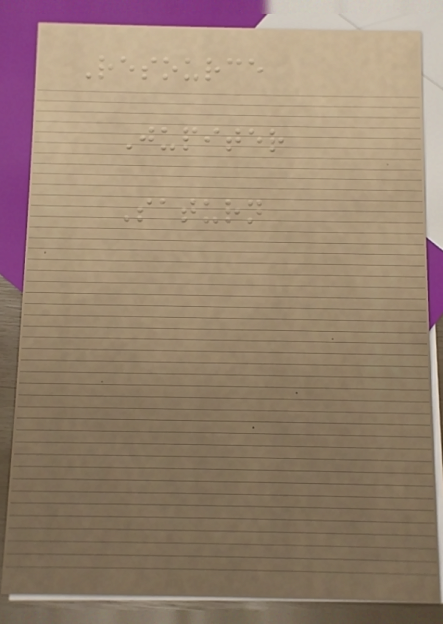Resource
Jupiter
Saturn
